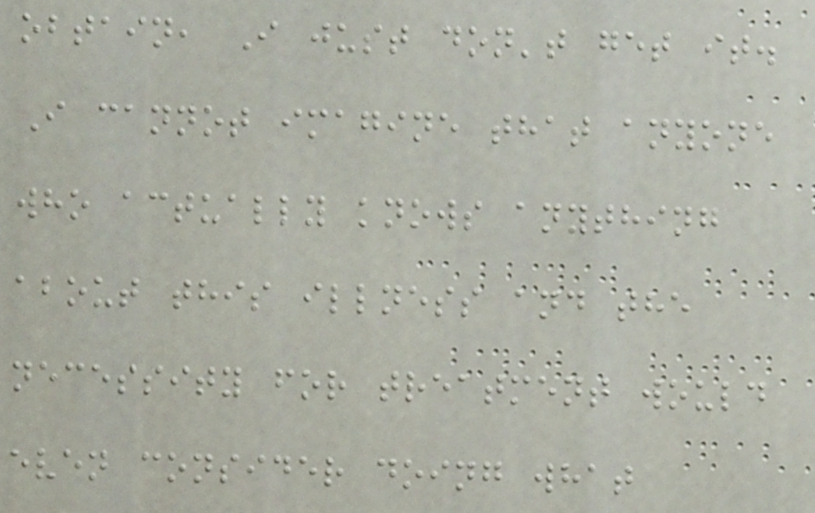obtain, I just don't get it.
I cannot imagine that anyone
who actually knows anything
about this illness and the
necessity for treatment would
even consider doing what
